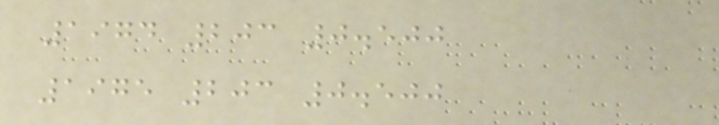1974 203 0.500
1975 203 0.500
